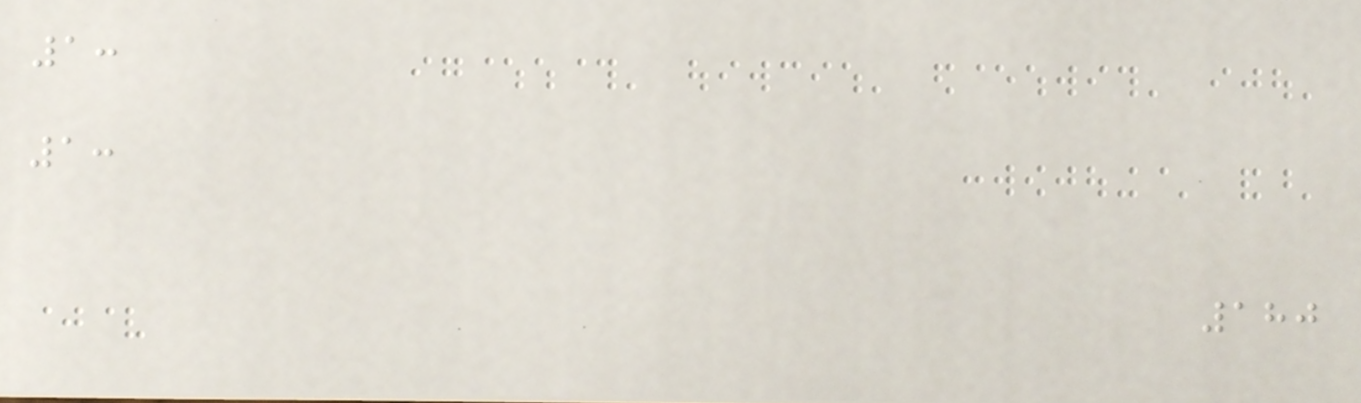1:
1:
180
